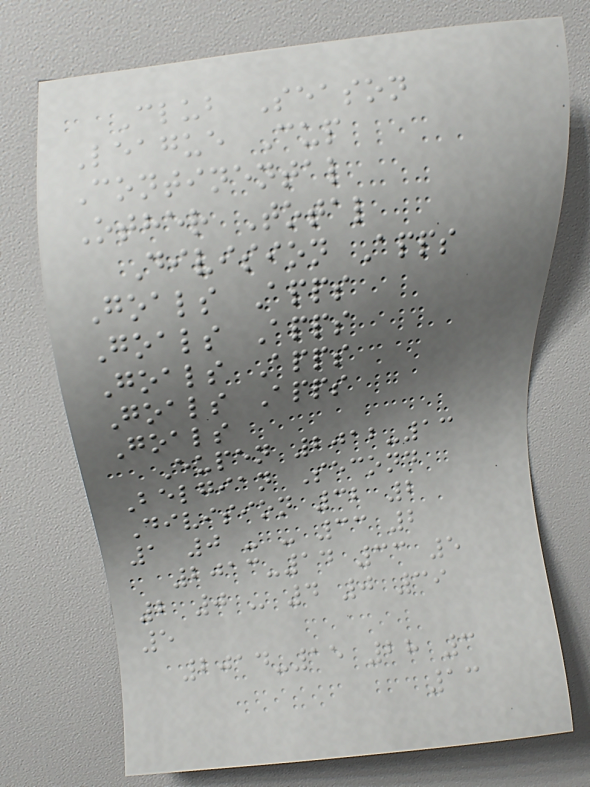Club Season
League Cup
Continental
Other Total
Division Apps
Goals Apps
Goals Apps
Goals Apps
Goals Apps
Goals
Eupen 2012-13
Belgian Second
Division 32 2
1 0 - - 33 2
2013-14 33 5
2 0 - 4 0 39
5
2014-15 28 3
13
